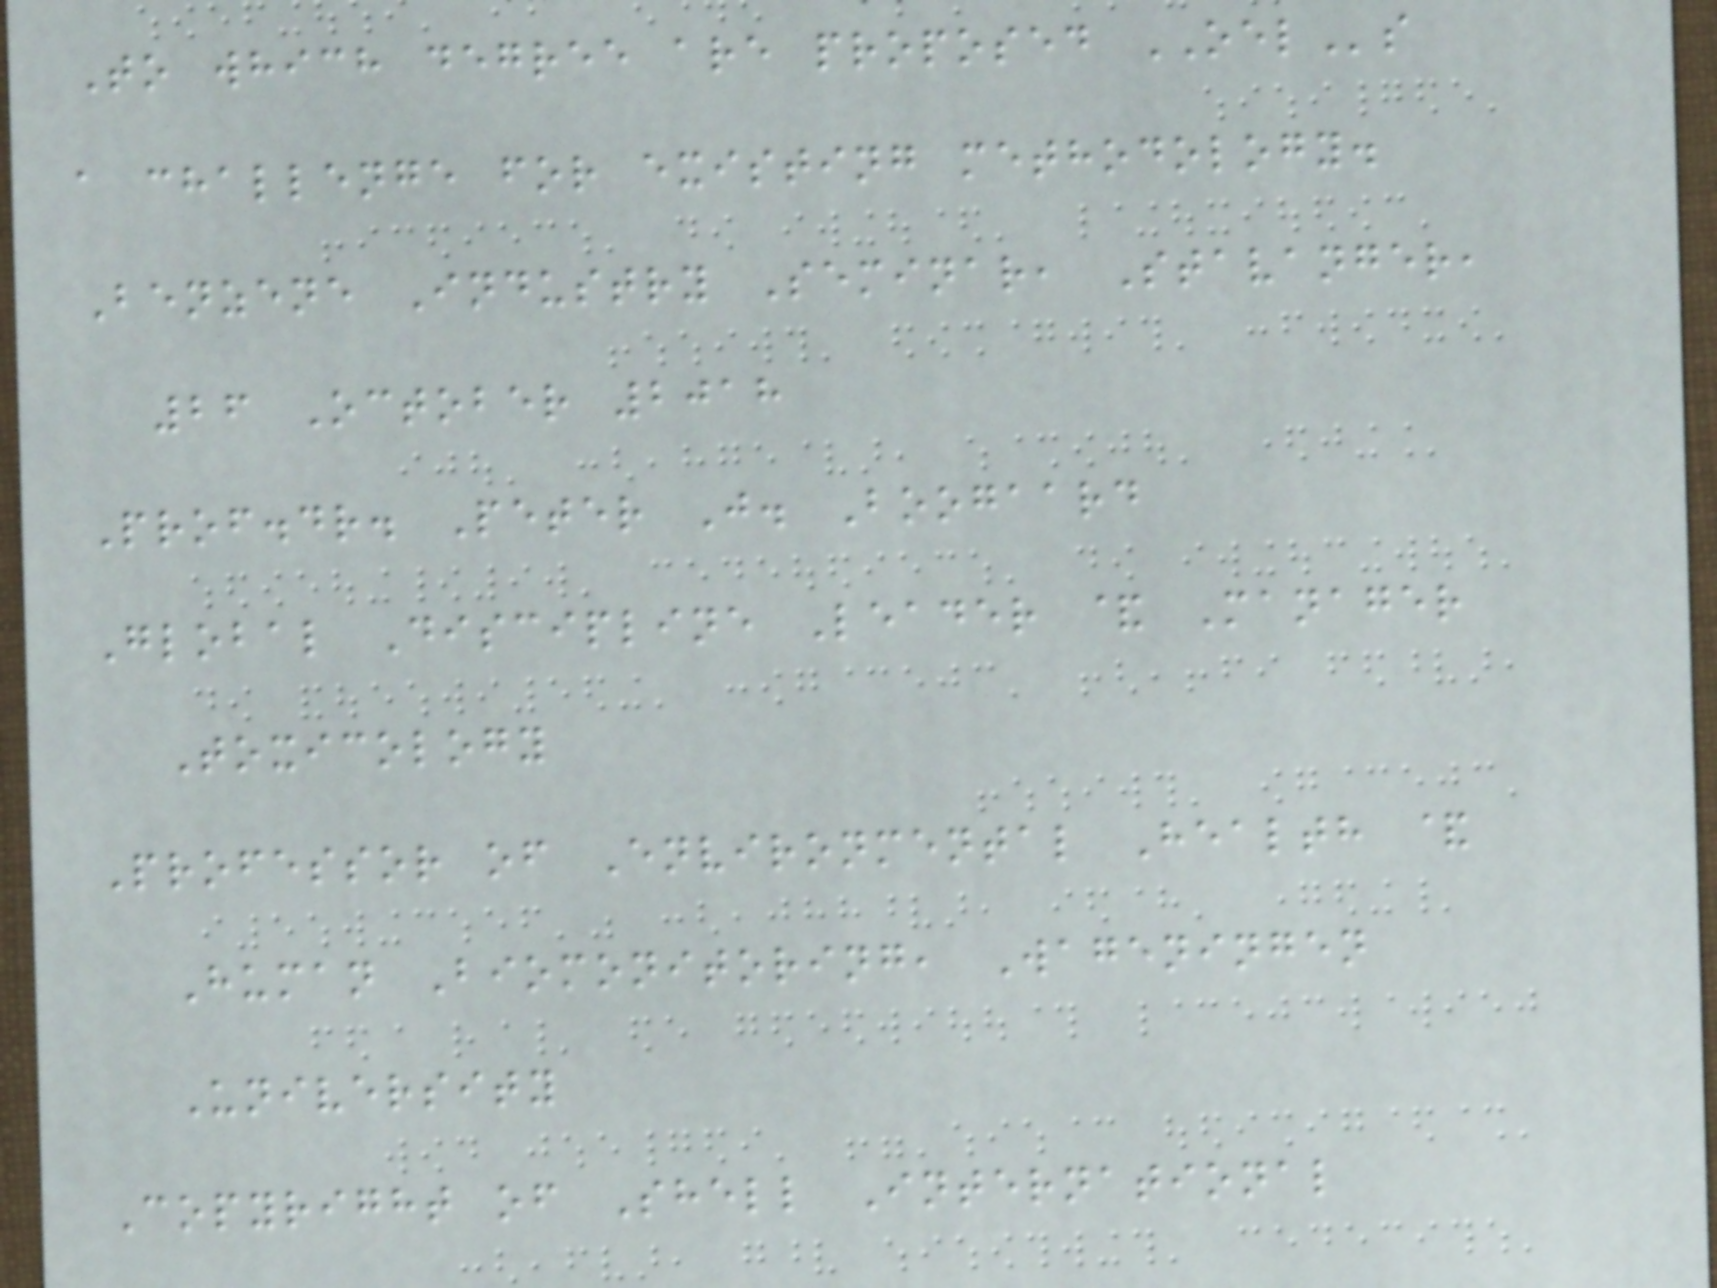To which degree are proposed OELs
a challenge for existing methodology.
Benzene Industry Seminar, Stavanger,
26 October 2018
Prof.dr. Peter J. Boogaard
Global Discipline Leader & Manager
Toxicology
Professor of Environmental Health &
Human Biomonitoring, Wageningen
University
Copyright of Shell International
